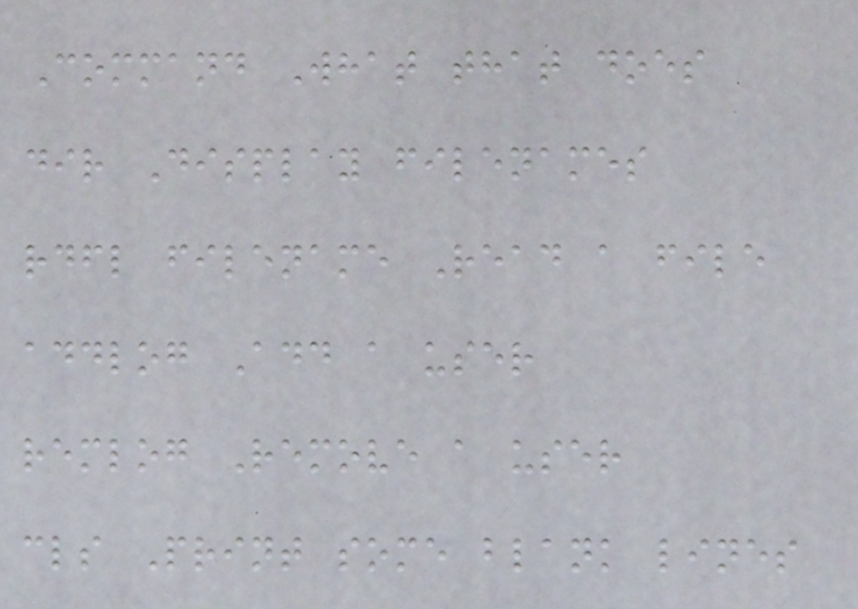Command What that does
dir Display filenames
rdfl filename Read a file
addlog Add a user
remlog Remove a user
cls Print some blank lines
